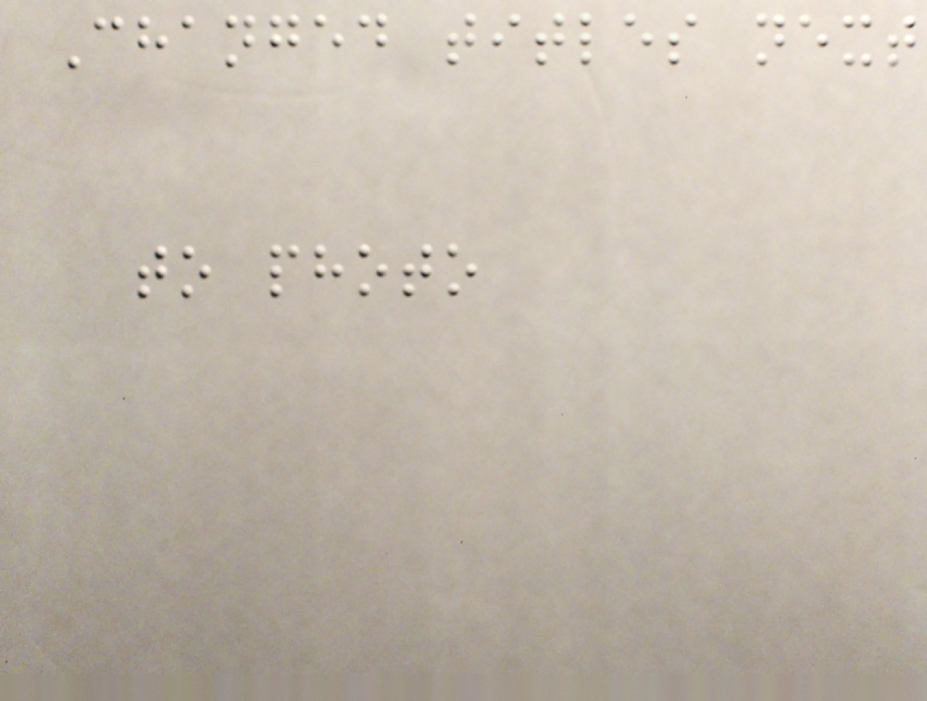Changed titles next
to photo
